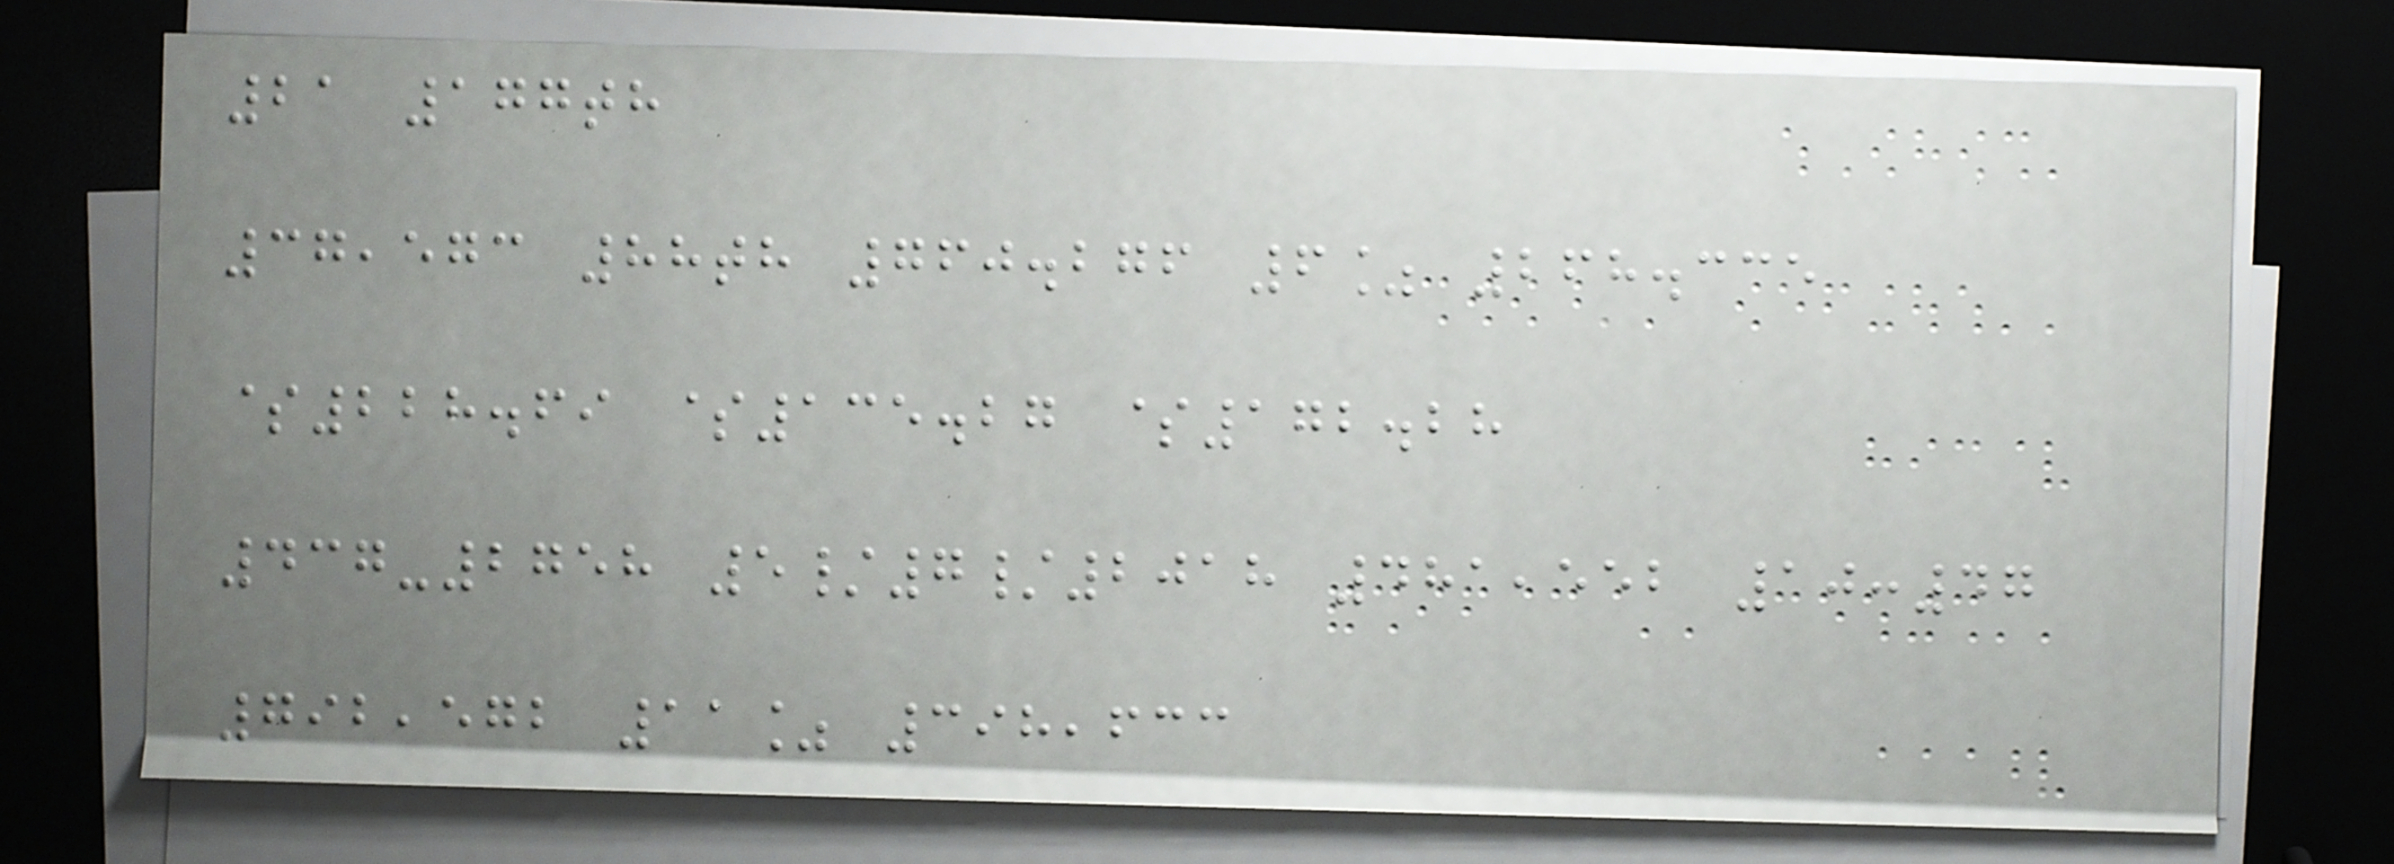21 177th
37,573 88th 760.276 6% 268.335
$228.69 $135.27 $172.28
437-2758 5/7/2018 481,552 10:47
792,572 11% 398,633
